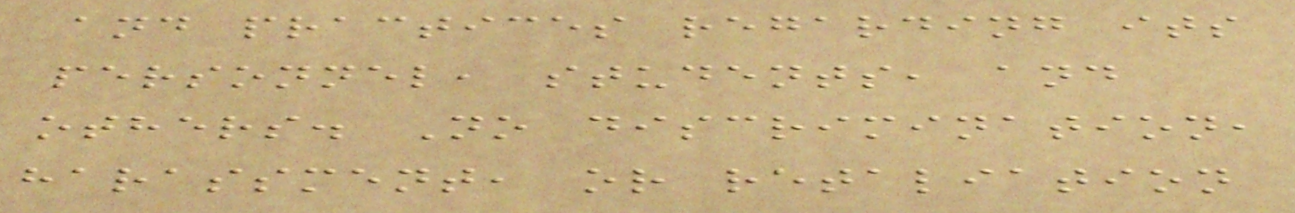and practices regarding its
personnel, students, and
others. No discrimination,
harassment, or retaliation
